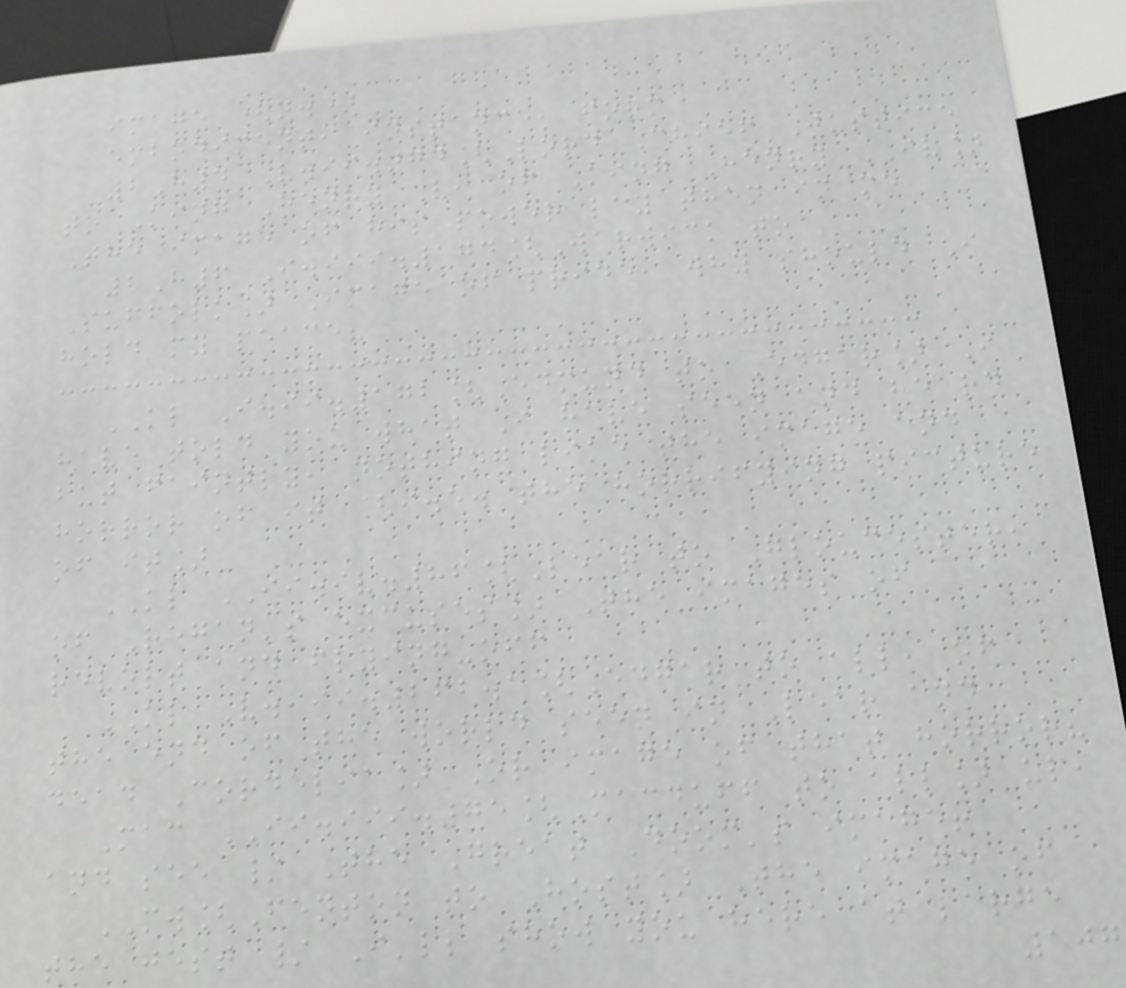image (n.)
embodiment, instance, form
2H4 V.ii.74[Lord Chief Justice
to King Henry V, of King Henry IV]
The image of his power lay then in me
2H6 I.iii.174[Warwick to
Suffolk] Image of pride, why should I
hold my peace?
KL I.ii.172[Edmund to Edgar] I
have told you what I have seen and heard
but faintly, nothing like the image and
horror of it [i.e. the horrifying picture
of it]
KL II.iv.86[Lear to Gloucester,
of Regan's excuses] The images of
revolt and flying-off
KL V.iii.262.1[Edgar to all, of
the end of the world seen in Lear and
dead Cordelia] Or image of that horror?
Mac II.iii.75[Macduff to all] up,
and see / The Great Doom's image!
MW[Fenton to Host] The image of
the jest / I'll show you here at large
107
